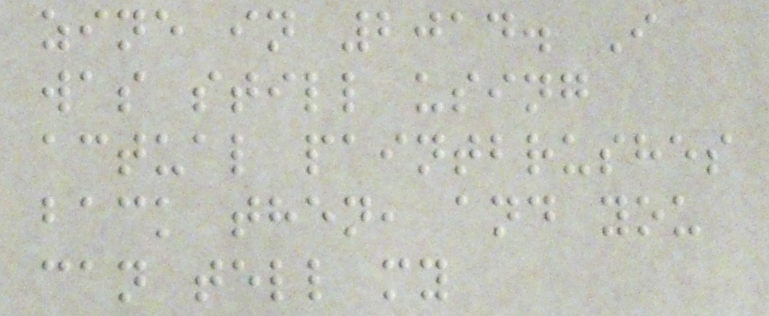zine in 2014. I
was still using
actual paintbrushes
back then, and you
can tell my
